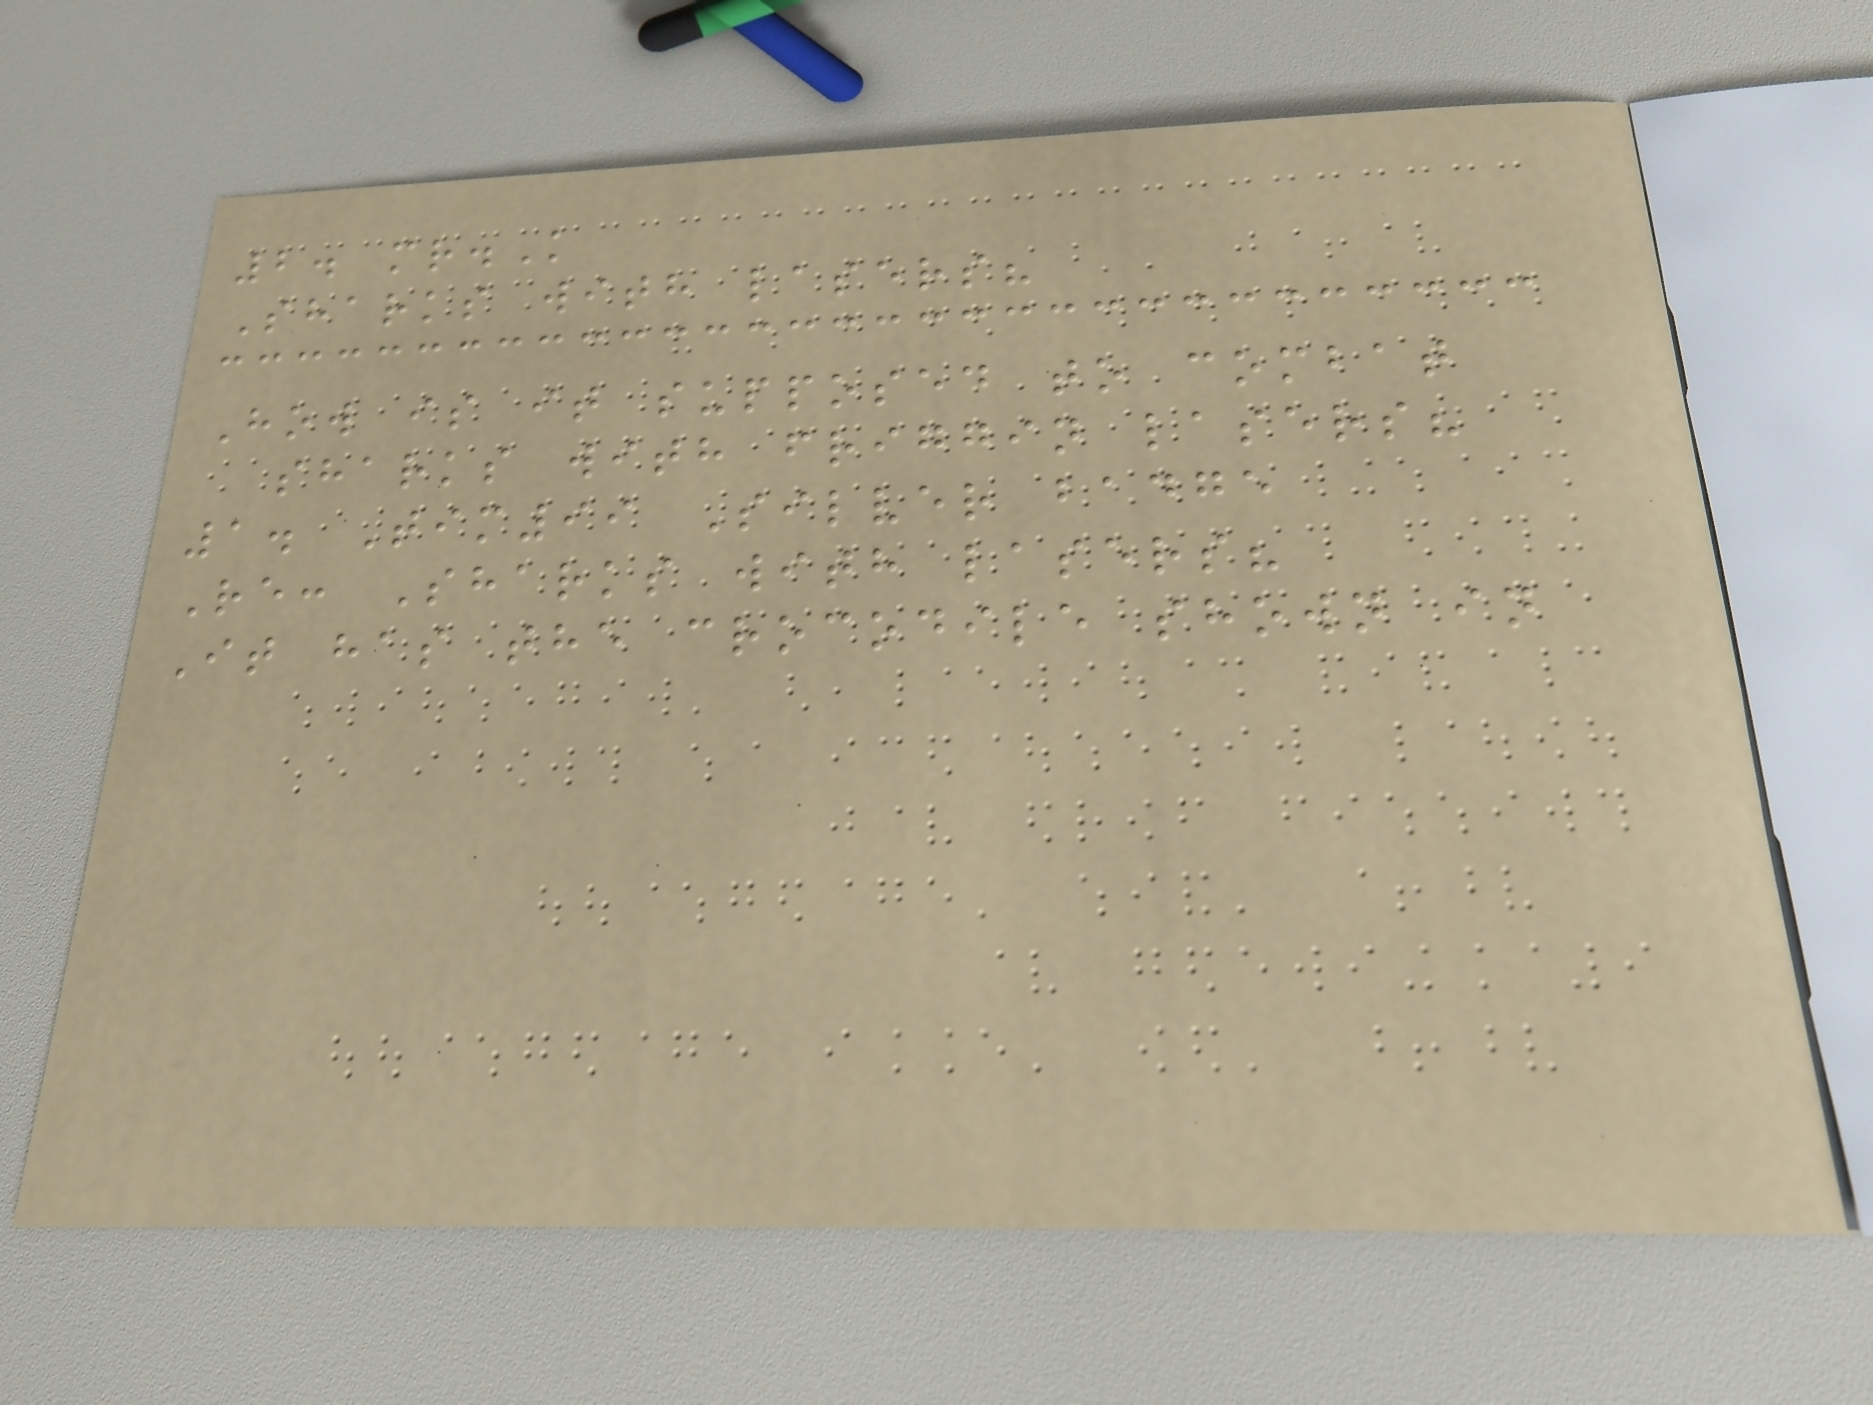2. mr.K
Sharks with lasers?
How is it supposed to combat
sharks with friggin lasers?
1. Tim99 Silver badge
Re: Sharks with lasers?
It has the crocodile shown in
